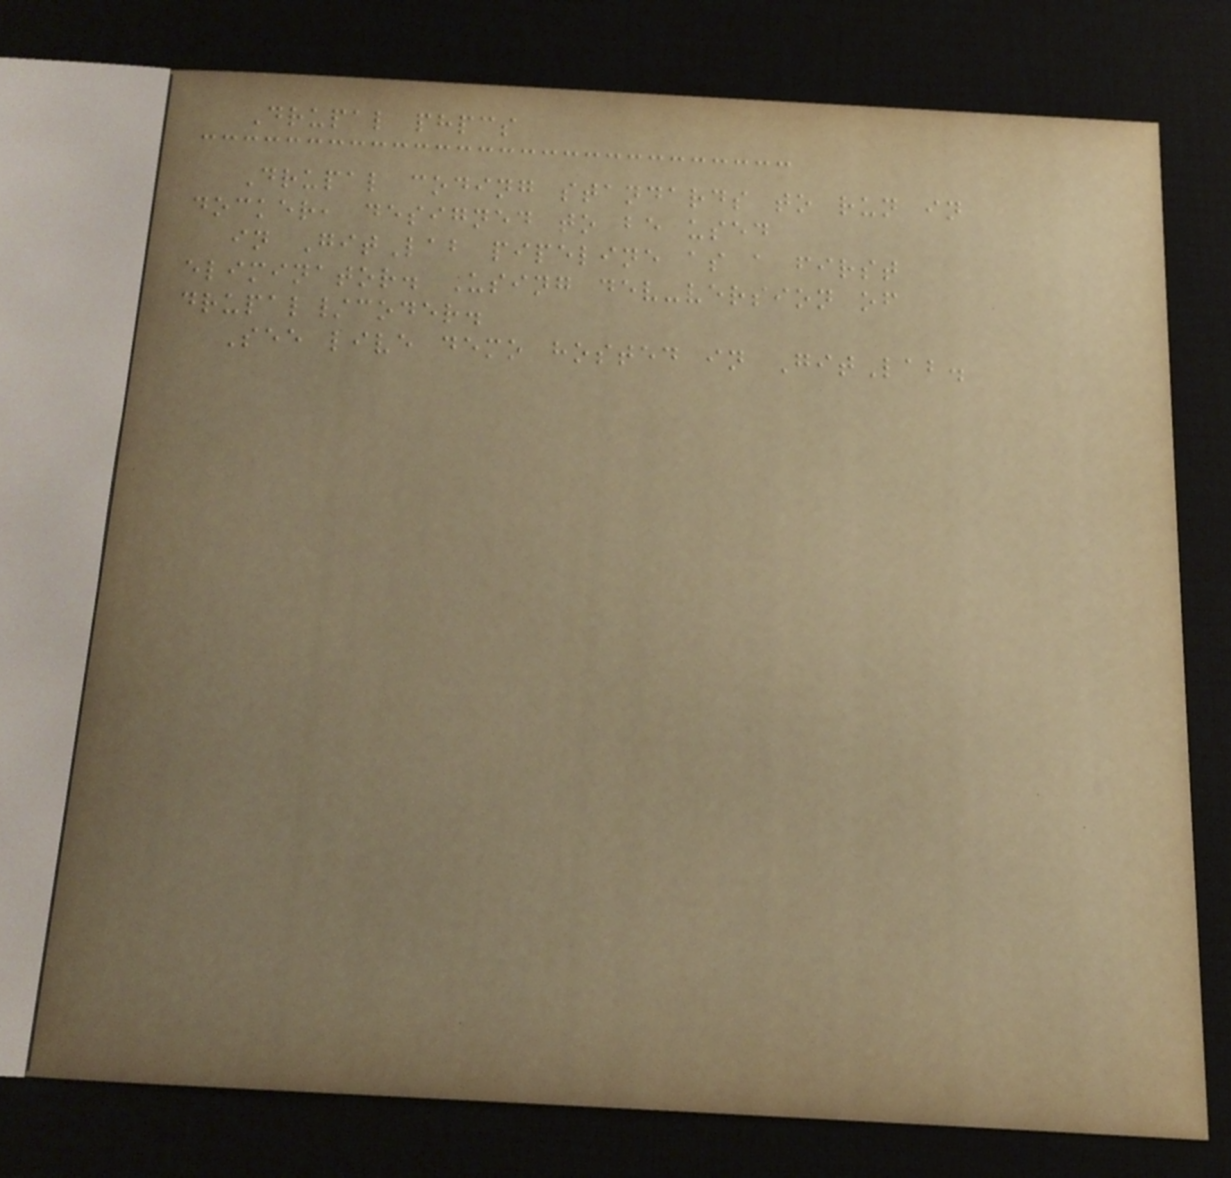Drupal phpcs
Drupal coding standards to run in
docker, designed to be used
in GitLab pipeline as a first
eliminator. Using dev-version of
drupal/coder.
See live demo hosted in GitLab.
